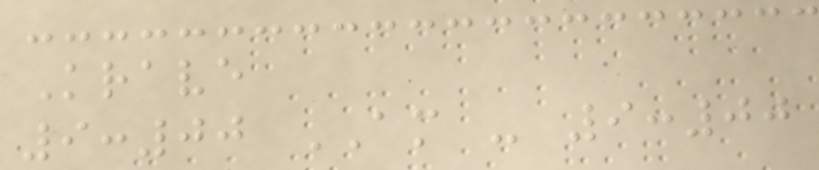Krave
9:00 AM - 9:00
